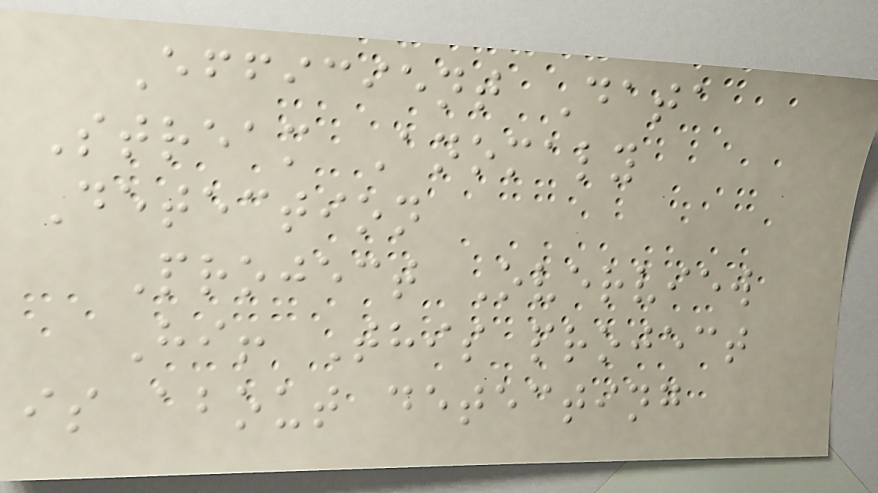Efficient Data
Stream Anomaly
Detection
Project Overview
Hi! This project
is about detecting
